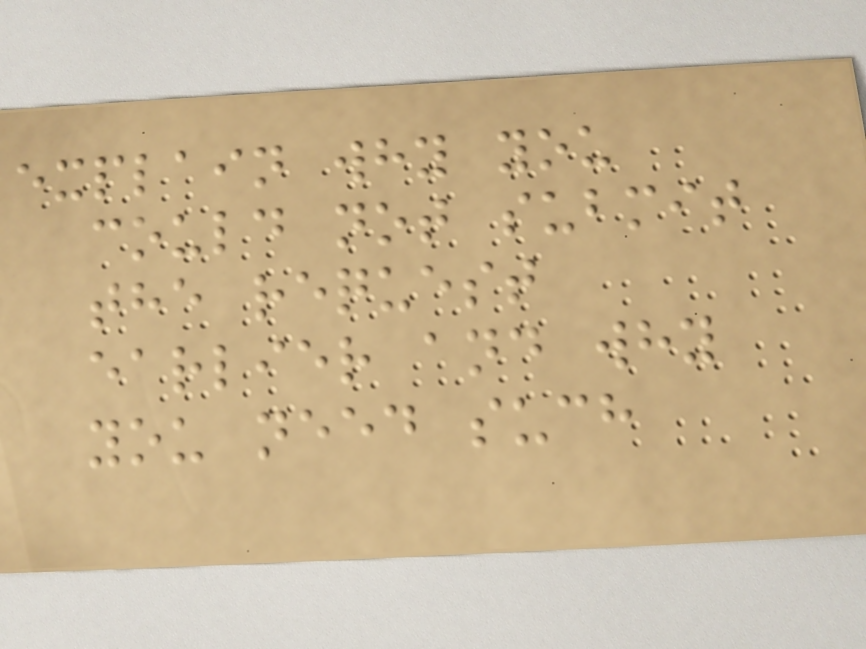explain why you
could not submit
the request
earlier and why
you need such
